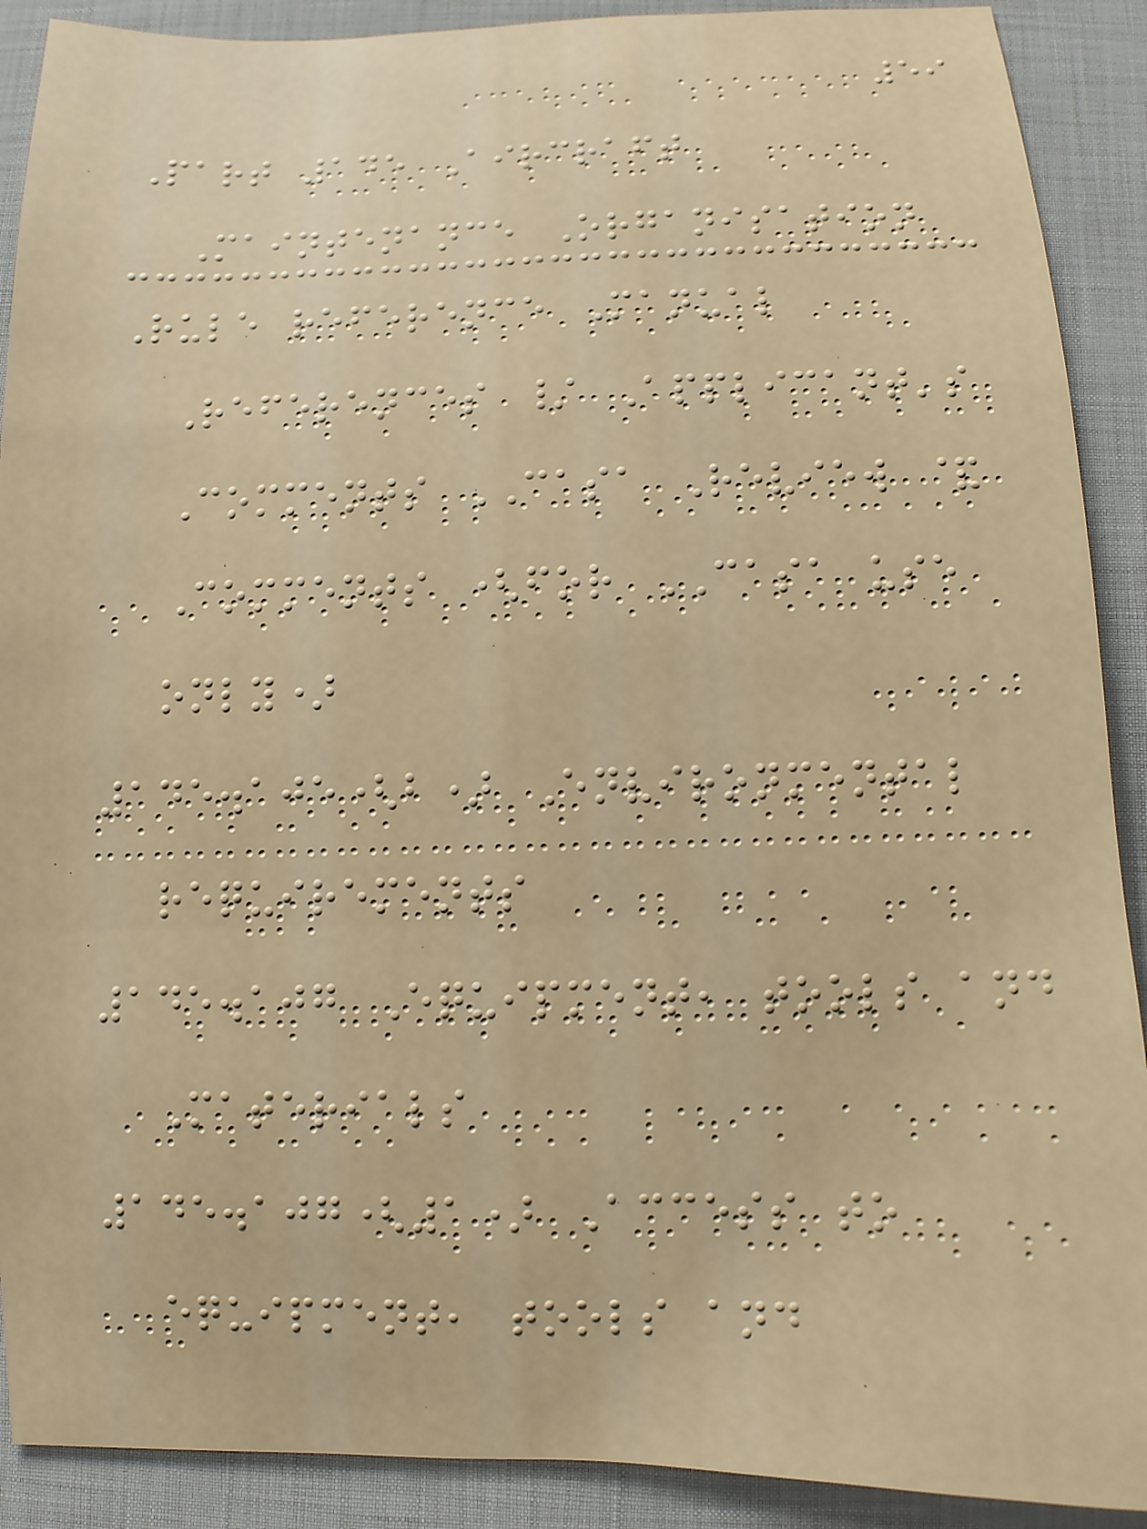59
Part 145 Aircraft
Maintenance Organisation
Rule reference Manual
References / Applicant's
Comments CASA Review &
Comments (for CASA use
only)
145.105(b) Environmental
requirements
145.107 Equipment, tools and
Materials
145.107(1) Access to
equipment, tools and
